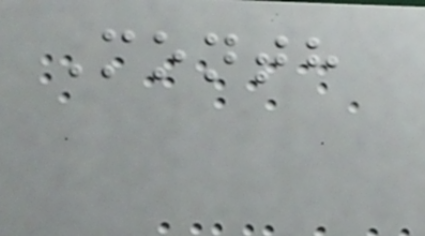Month
